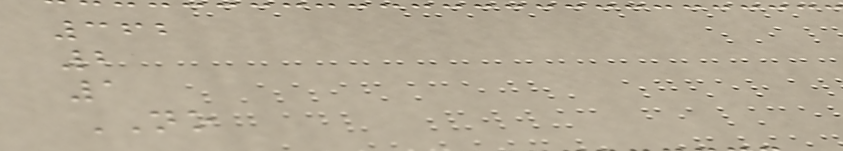362
2
1
NO
